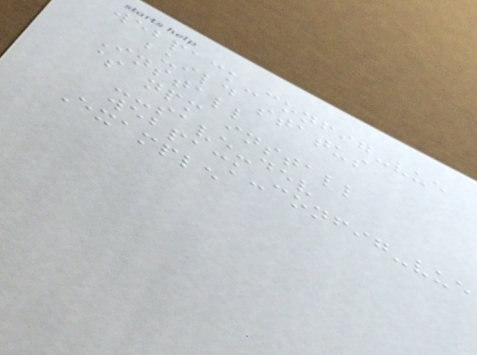webpack-config-vue
build status
Install
$ npm install
--save-dev
webpack-config-vue
Example
